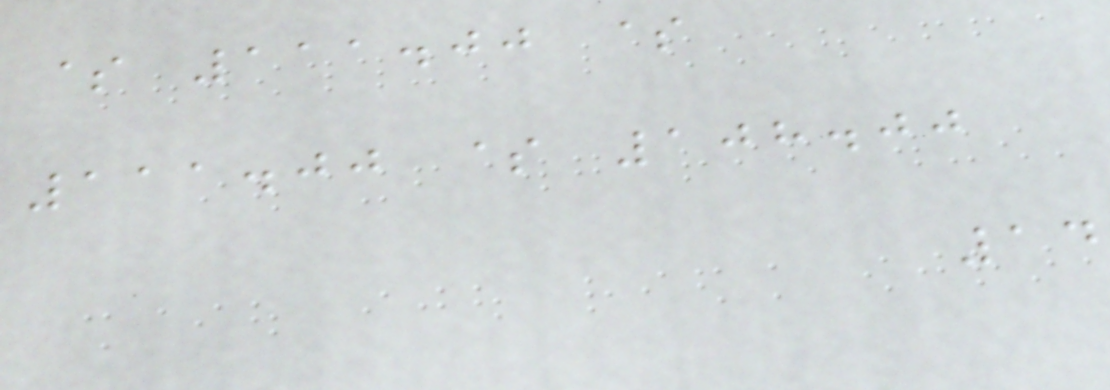$ 111.00 $
111.00 $ 108.00
14
